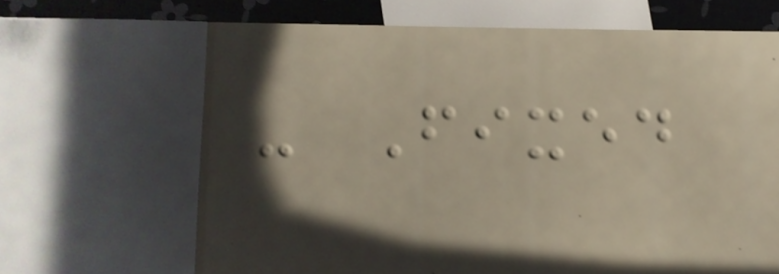- Fixed
